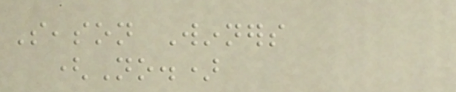Season Winners
(No.)
